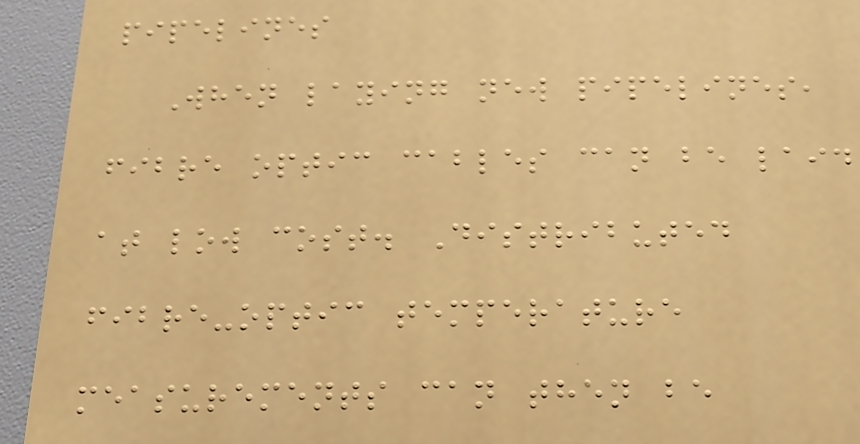pipelines
When laying new pipelines,
fibre optic cables can be laid
at low cost. Distributed
fibre-optic temperature
measurements can then be
